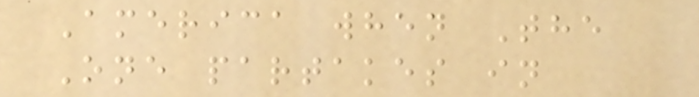America when The
One partakes in
